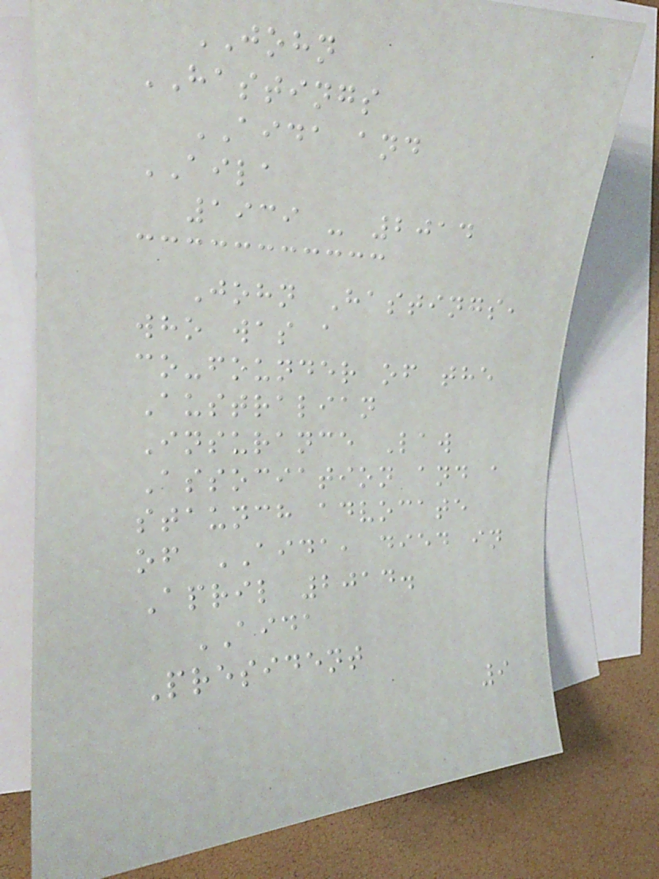JOHN
HASTINGS
AIDA and
AILA
1939 - 2014
John Hastings,
who was a
co-founder of the
Australian
Insurance Law
Association and a
staunch advocate
of AIDA, died in
April 2014.
AIDA
President
9
